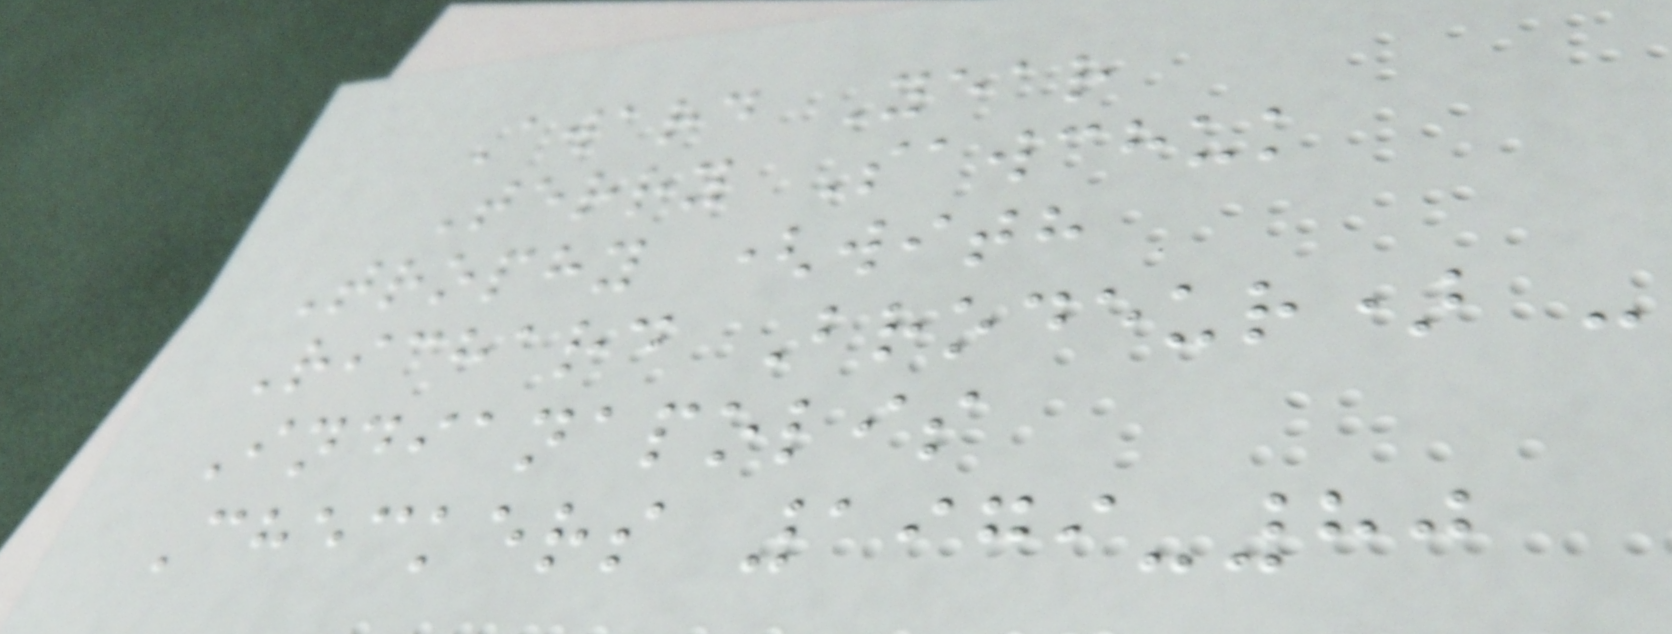Award Year
Terry Sawchuk
Trophy (with
Richard Brodeur) -
Indianapolis
Checkers 1979-80
